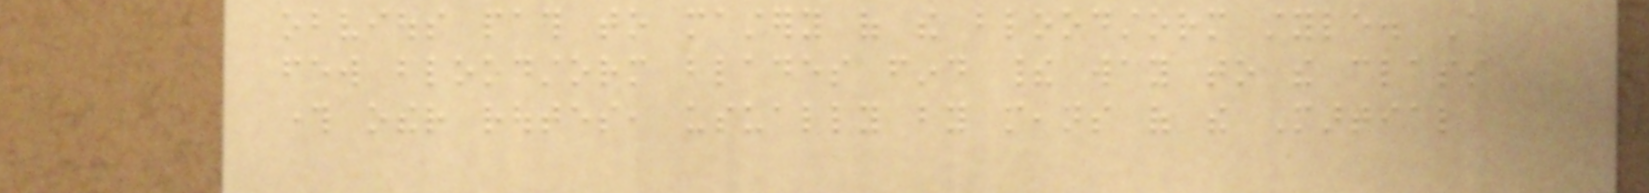obvious path to mastery of the bloodstorm style. A
few bloodstorm blades find their way to the class
through other routes, usually by means of the Martial
